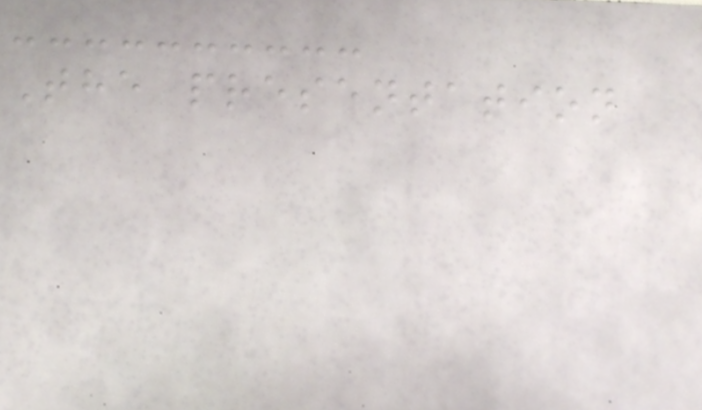The presentation
